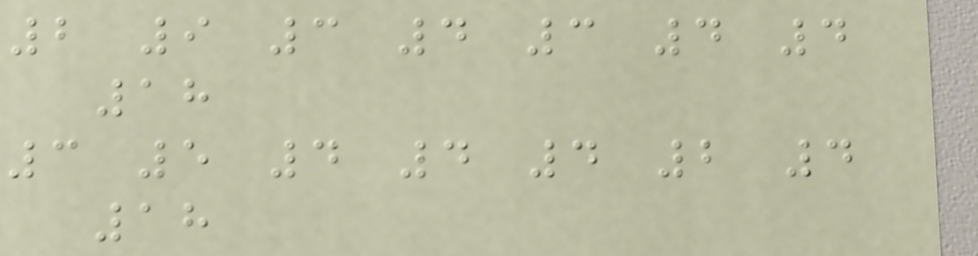2 9 3 4 3 4 4
18
3 5 4 4 4 2 4
18
